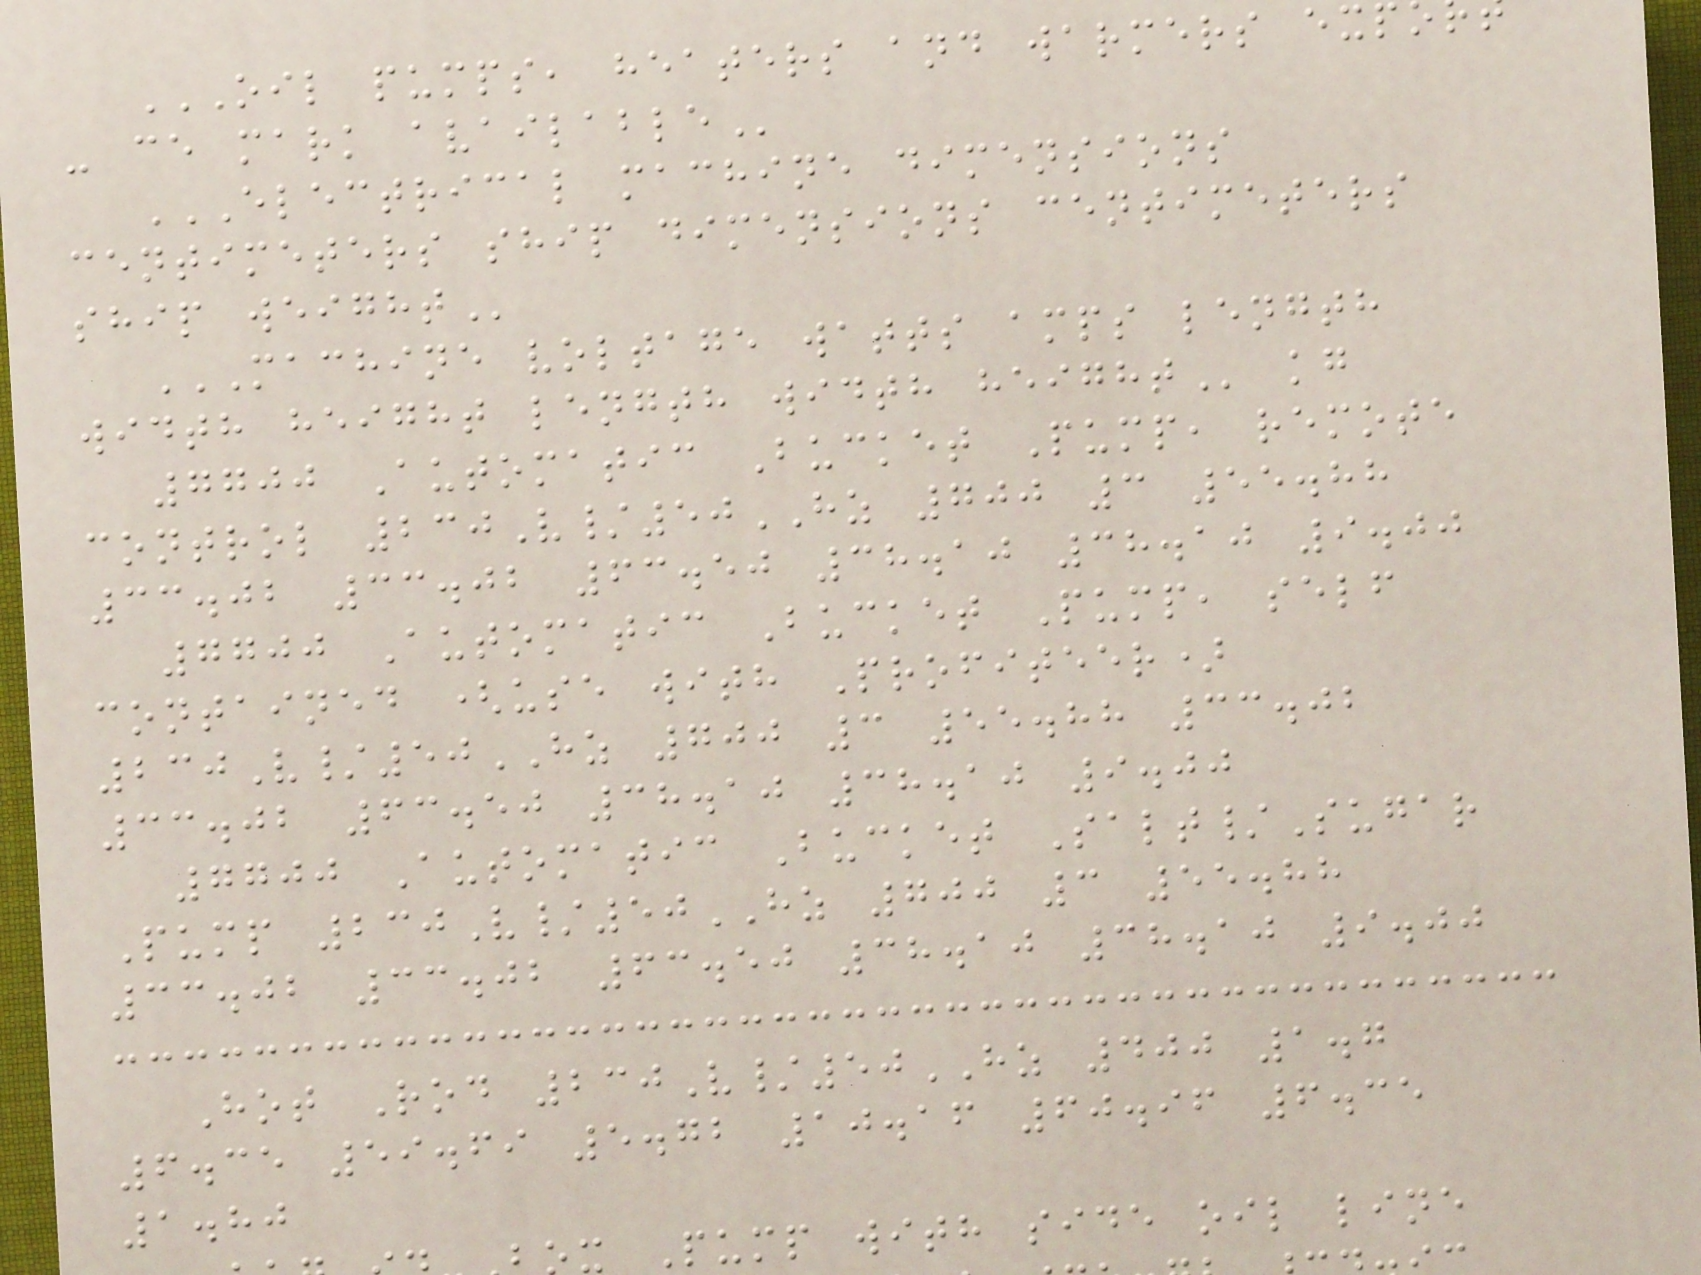- ce mark
ELECTRICAL MACHINE DIMENSIONS
centimeters ship dimensions centimeters
ship
MACHINE VOLTAGE WATTS AMPS LENGTH
width height length width
7700 Automatic Bucket Pump, remote
control 230V/50HZ 700 3 55.88
33.02 33.02 63.50 38.10 38.10 9.00
7700 Automatic Bucket Pump, self
contained (use with Profiteer)
230V/50HZ 700 3 55.88 33.02
33.02 63.50 38.10 38.10 9.00
7700 Automatic Bucket Salt/Sugar
Pump 230V/50HZ 700 3 55.88
33.02 33.02 63.50 38.10 38.10 9.00
Hot Rod 230V/50HZ 400 1.7
6.35 59.69 5.72 10.16 60.96 6.35
1.80
x Pump with side oil line
